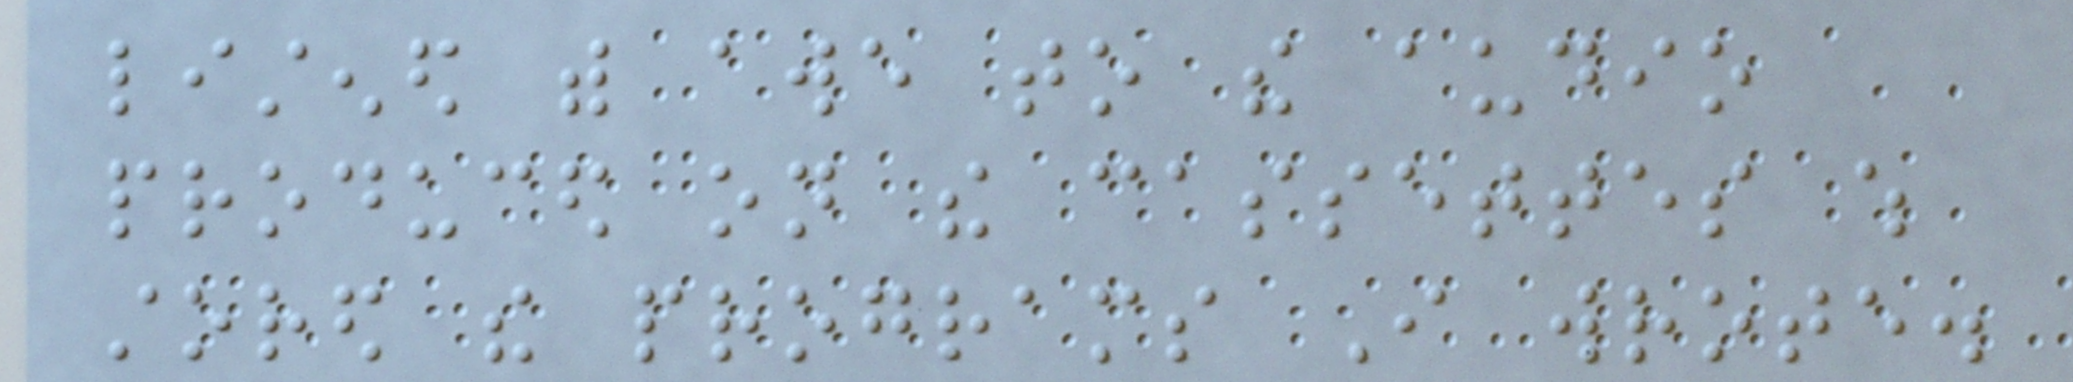listened with awe to the audio
produced on the cassettes which
stored the programs I wrote.
